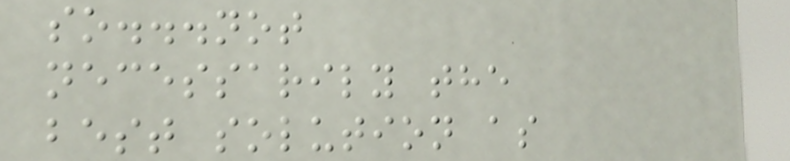so...not
necessarily the
best solution as
